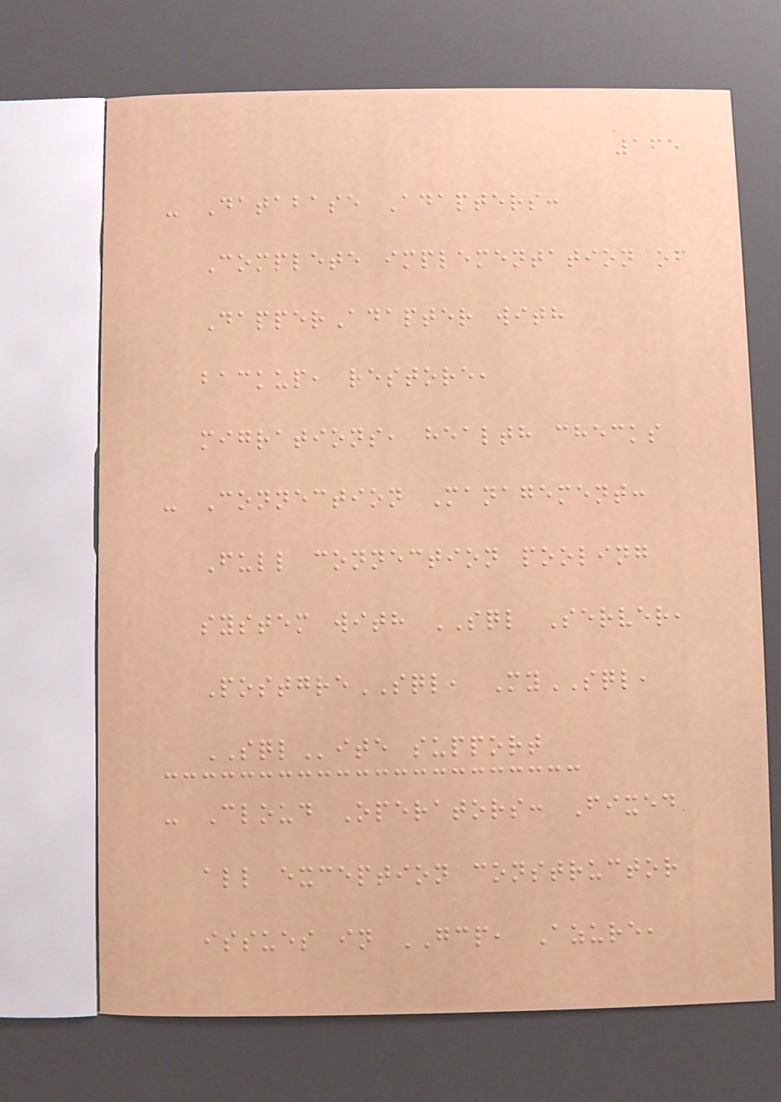165
- Database Adapters:
Complete implementation of
DapperAdapter with
backup, restore,
migrations, health checks
- Connection Management:
Full connection pooling
system with SQL Server,
PostgreSQL, MySQL,
SQLite support
- Cloud Operators: Fixed
all exception constructor
issues in GCP, Azure,
